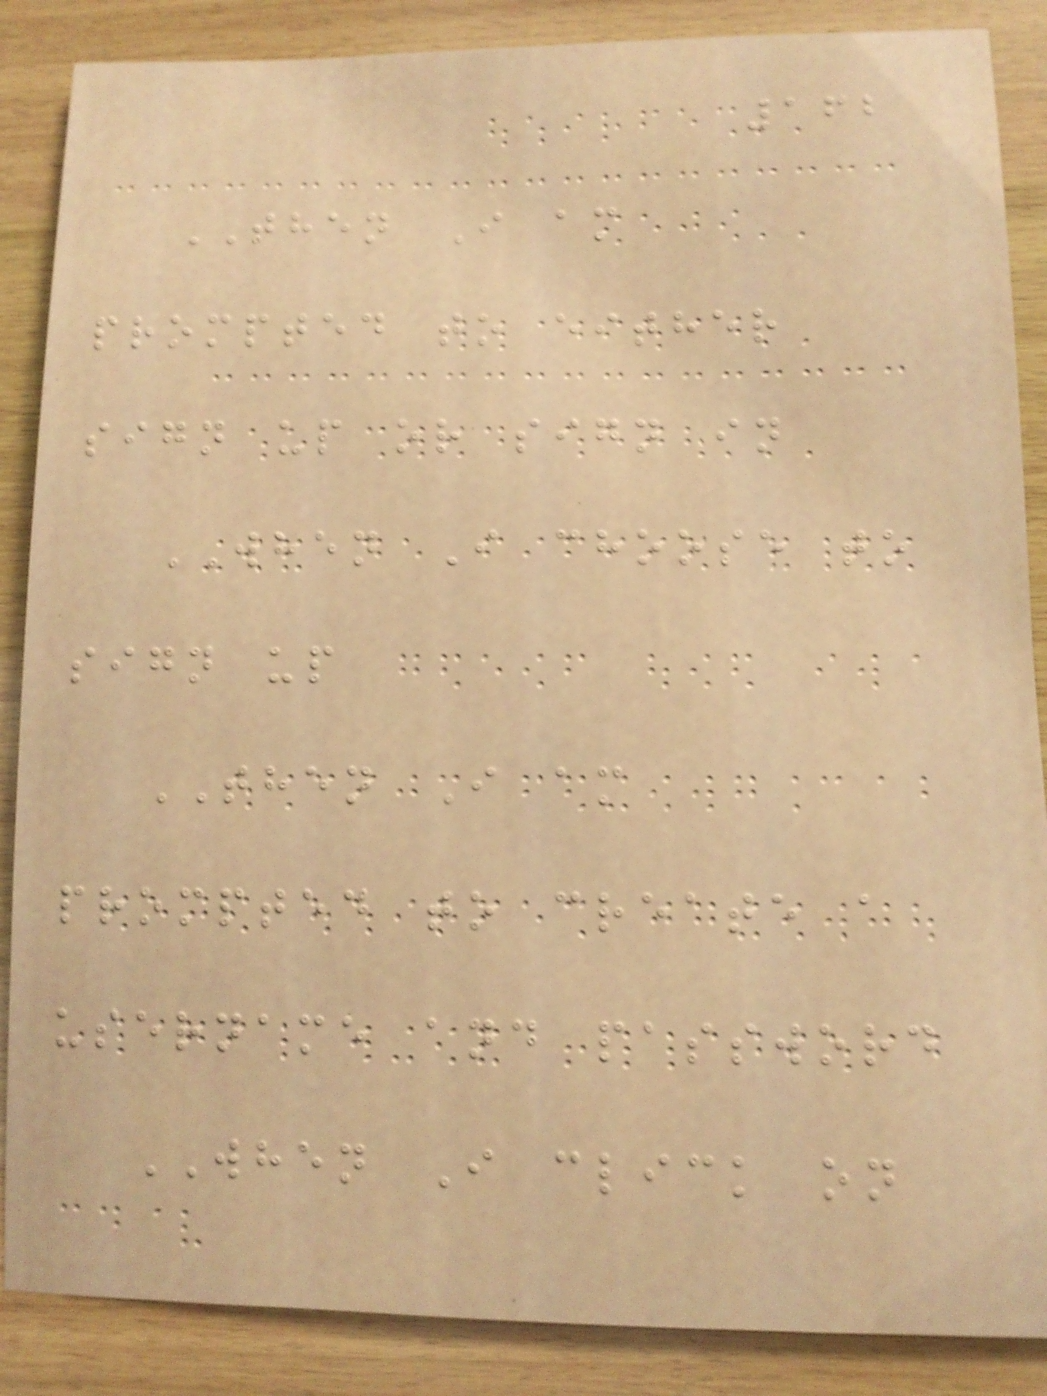162
THEN I am
prompted to either
sign up or sign in
WHEN I choose to
sign up
THEN I am
prompted to create a
username and password
WHEN I click on
